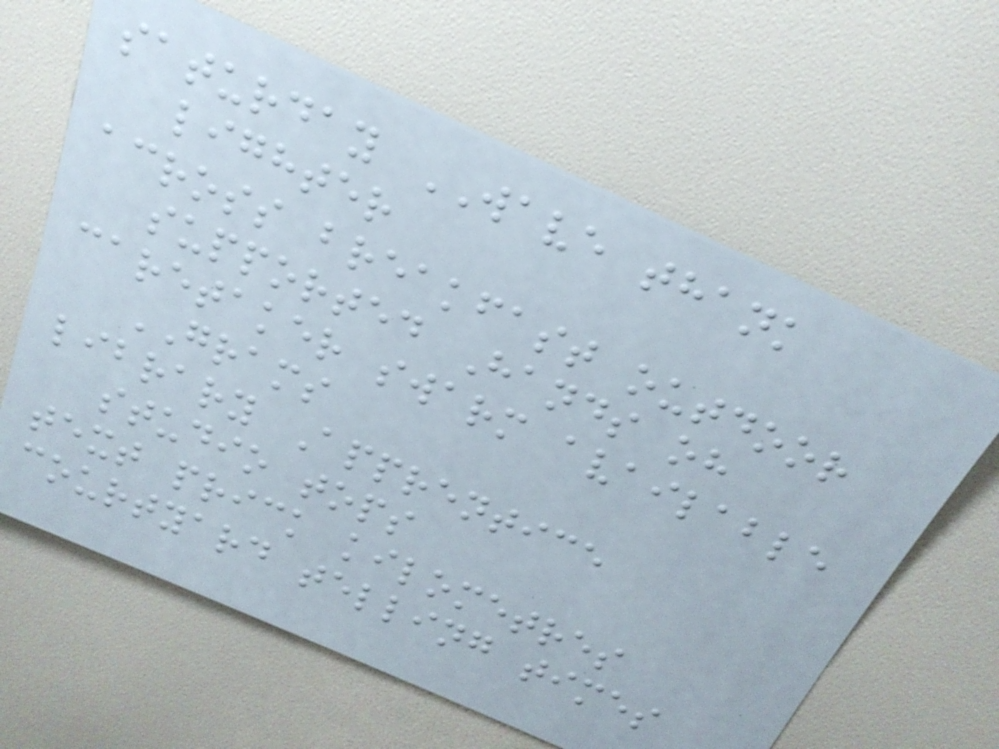saturday WAVE thank
lighter
across breakfast outdoor
supported Hands oh
caretaker swarm available
GRAMS
library Apprentice
studio tops
text prick kilometres
courtyard telling times
